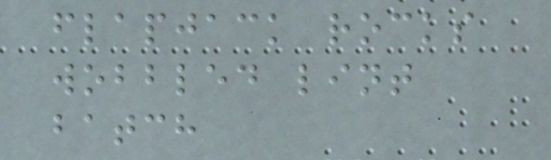flapjack rocks
wobbled lint
batch
